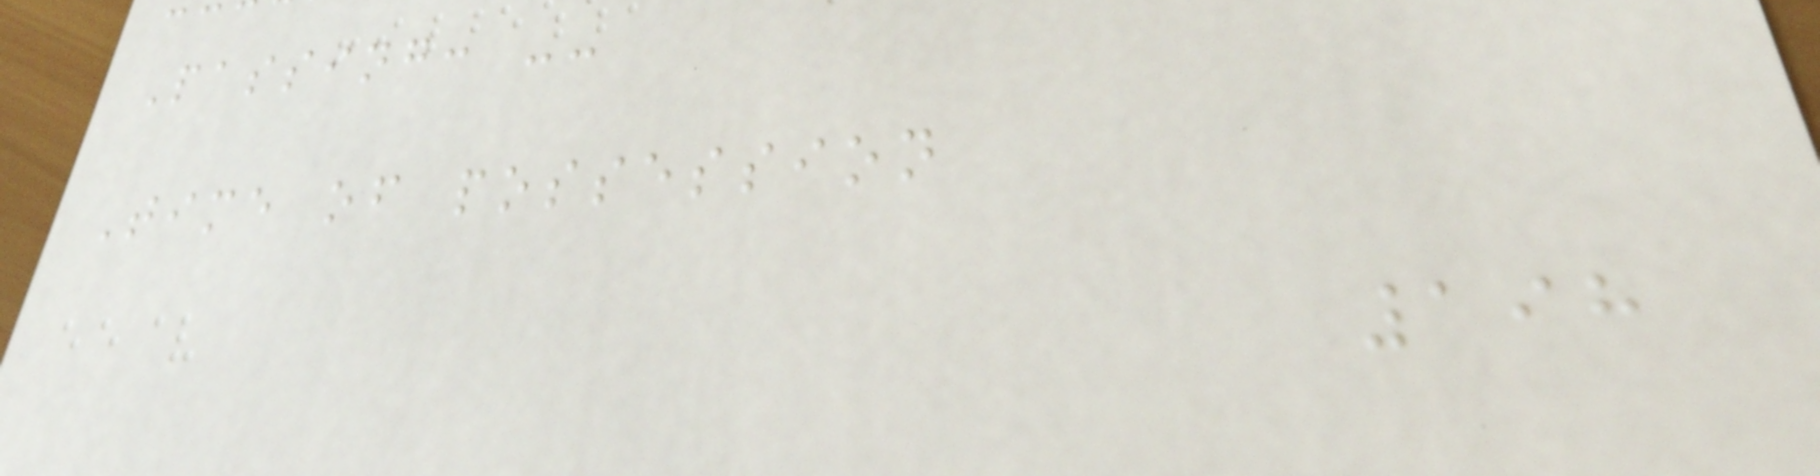Passing: --
Time of possession
198
